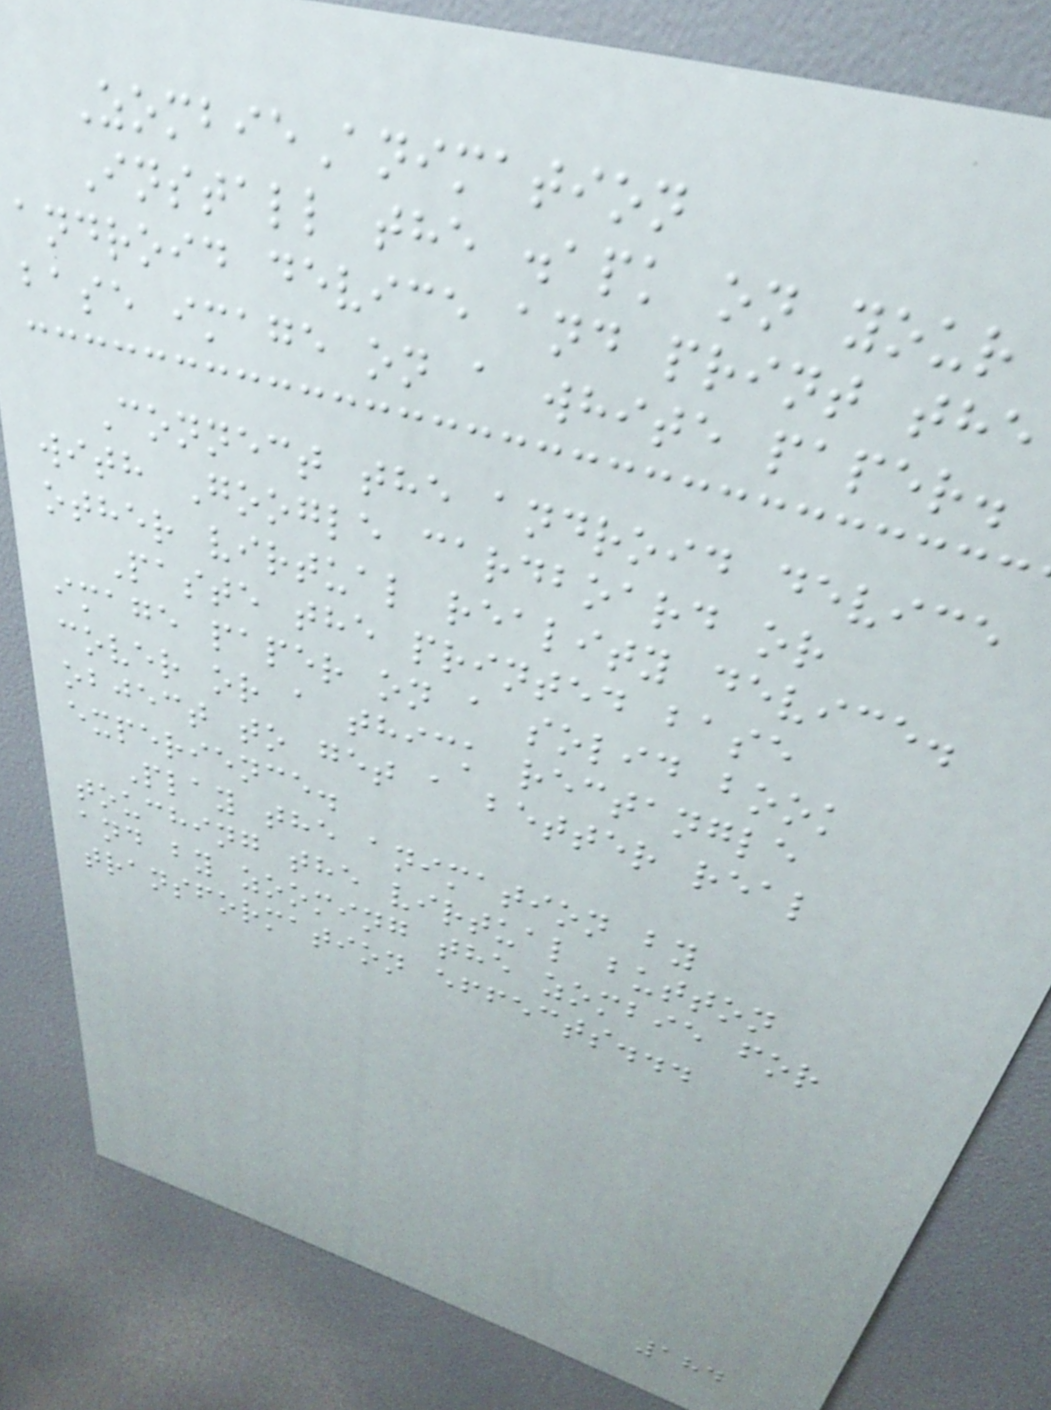ZombieAnimation
Install the .apk on your
android device and print the
base image on a white paper.
Connect the android device
with Google cardboard or
other virtual reality device.
Paste the printed base
image paper on a solid book
cover or a thick rectangle
object to get a better real
experience.
Play the animation by
touching the virtual button
and by zooming the zombie for
transformation effects...
184
